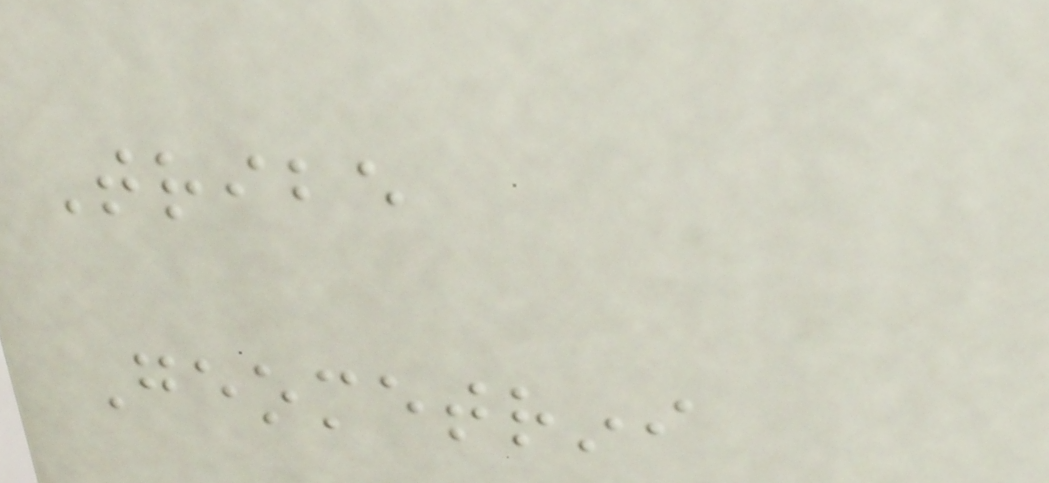Tribe
Geometrini
